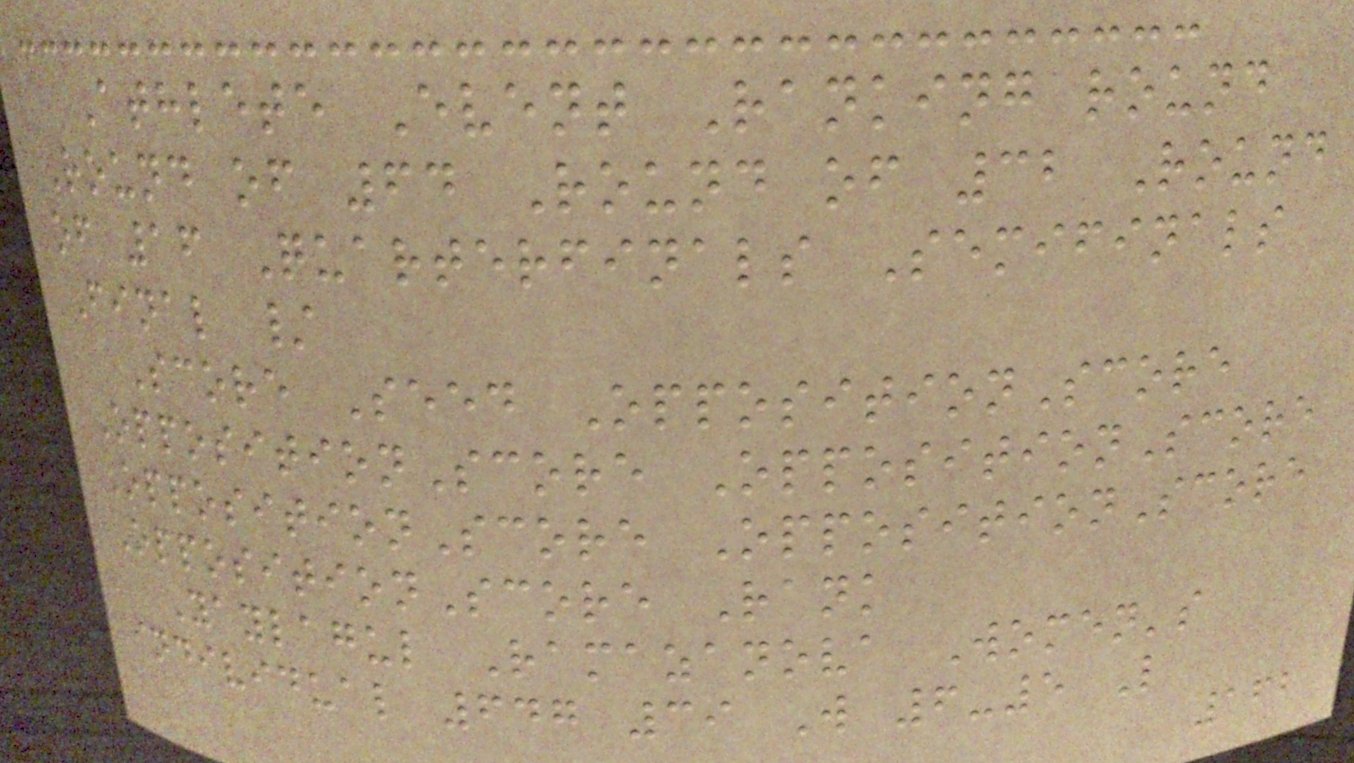Athlete Event Ranking round
Round of 64 Round of 32 Round
of 16 Quarterfinals Semifinals
Final /
Score Seed OppositionScore
OppositionScore OppositionScore
OppositionScore OppositionScore
OppositionScore Rank
Yaylagul Ramazanova Women's
individual 647 39 W 6-5 L
162
